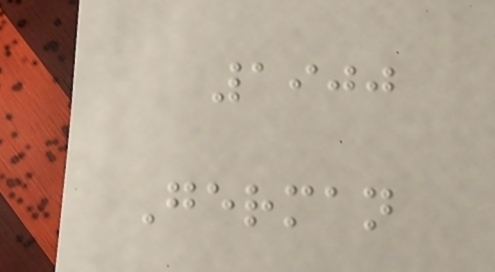1900
German
